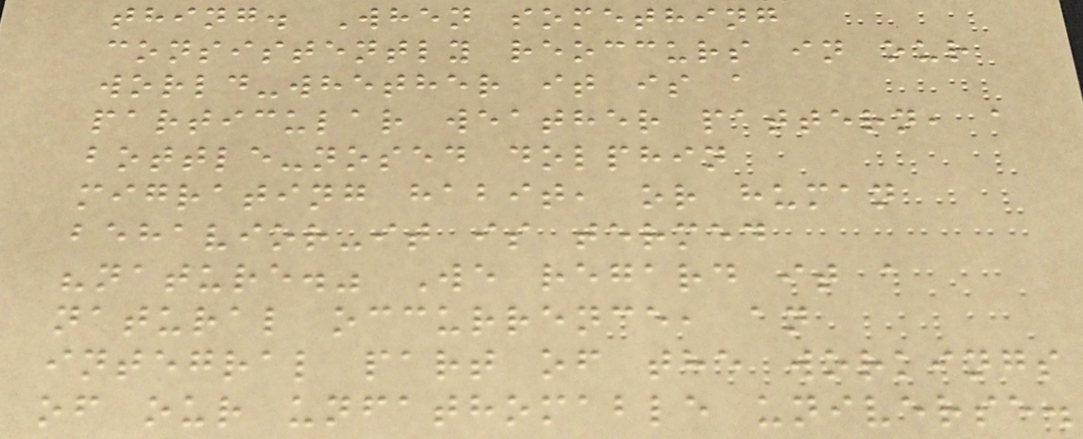thing. When something
consistently reoccurs in our
world-whether it is a
particular weather pattern, a
bottle-nosed dolphin
migrating habit, or human
behavior-it is termed
"nature." We regard it a
natural occurrence, an
integral part of the workings
of our unfathomable universe.
